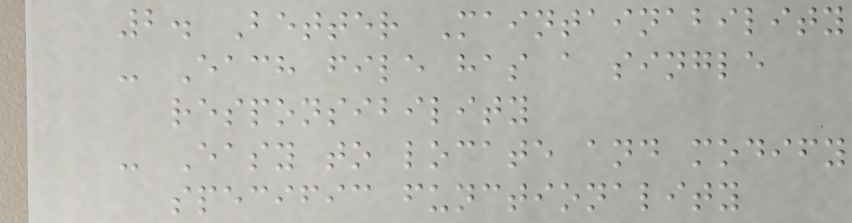2. Better Maintainability
- Each file has a single
responsibility
- Easy to locate and modify
specific functionality
